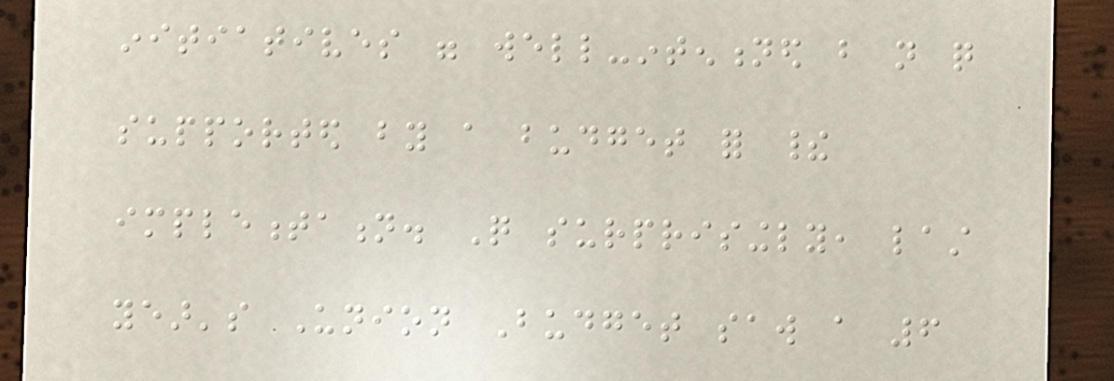initiatives were well-intentioned but not quite
supported by a budget for their
implementation. Quite surprisingly, last
year's Union Budget saw a 6
